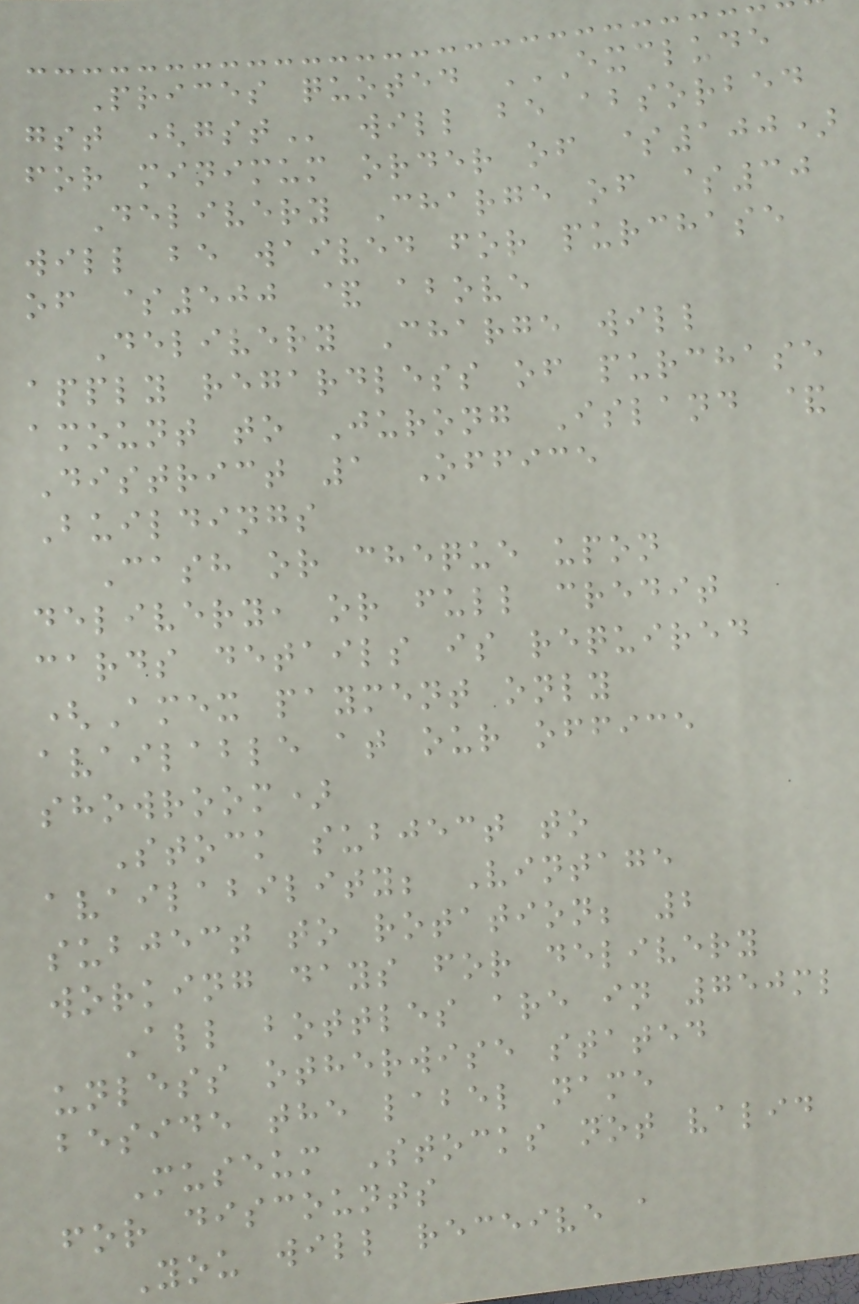Prices quoted EXCLUDE
GST (GST will be absorbed
for minimum order of $100)
Delivery Charge of $30
will be waived for purchase
of $500 & above
Delivery Charge will
apply regardless of purchase
amount to Jurong Island &
District 1 Office
Buildings
Cash or cheque upon
delivery, or full credit
cards details is required
(Amex payment only
available at our office
showroom)
Stock subject to
availability; Vintage
subject to rotation; 2
working days for delivery
All bottles are in 750ml
unless otherwise stated
beside the label name
Museum Stocks not valid
for discounts
You will receive a
